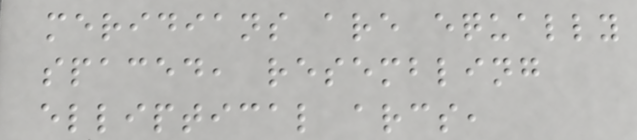meridians are equally
spaced, resembling
elliptical arcs,
